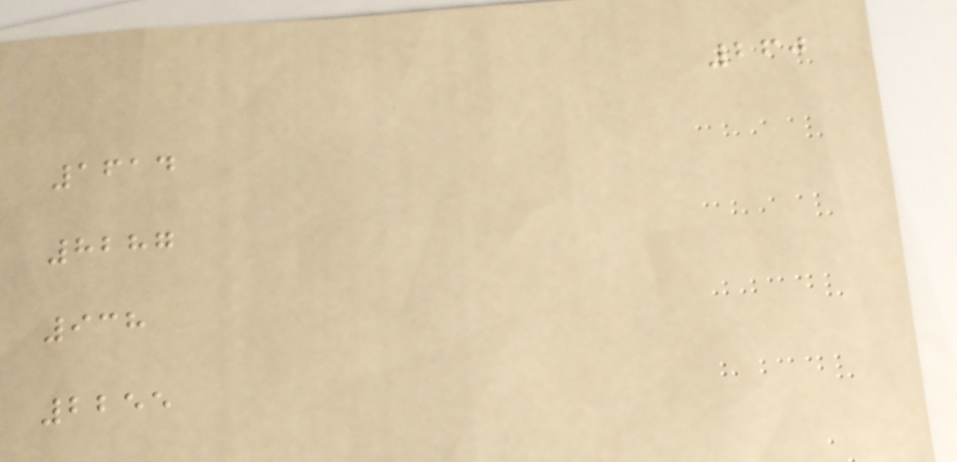260
1614
8287
938
2255
